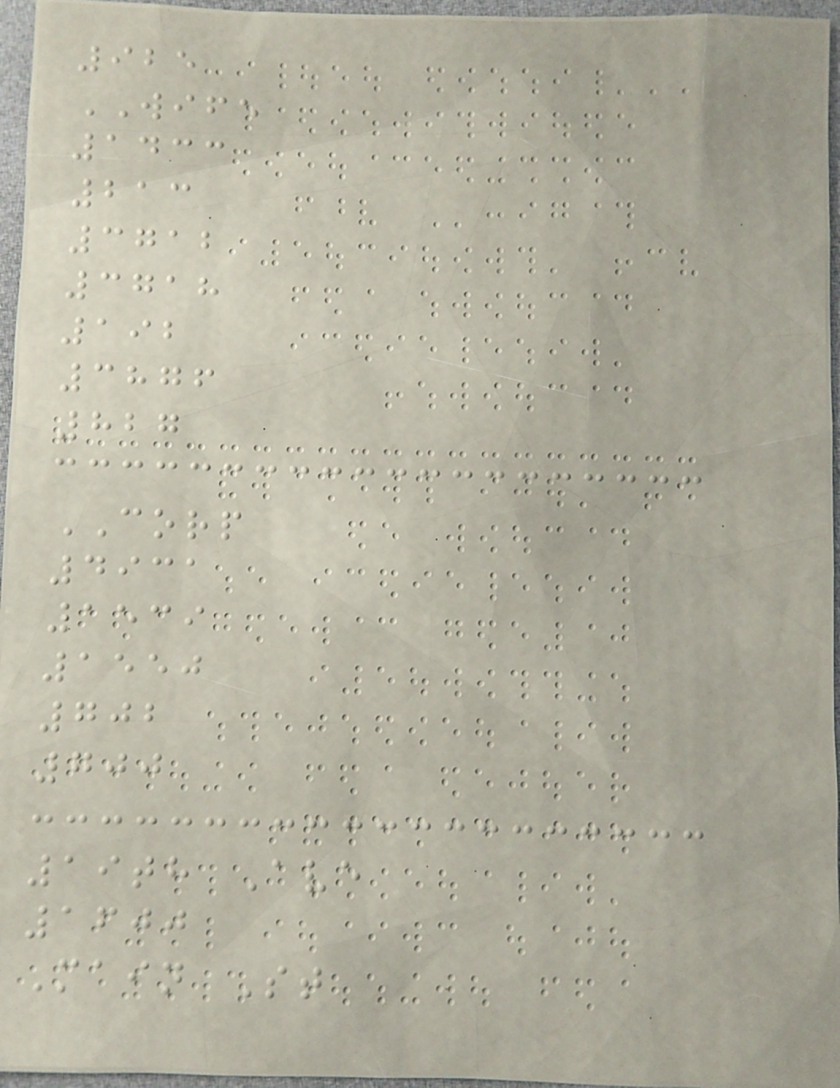925
WIFE
1433
213
3712
3718
192
3876
827
CORP
4931
1539
1550
702
700
19th Ave
1600
Main St
